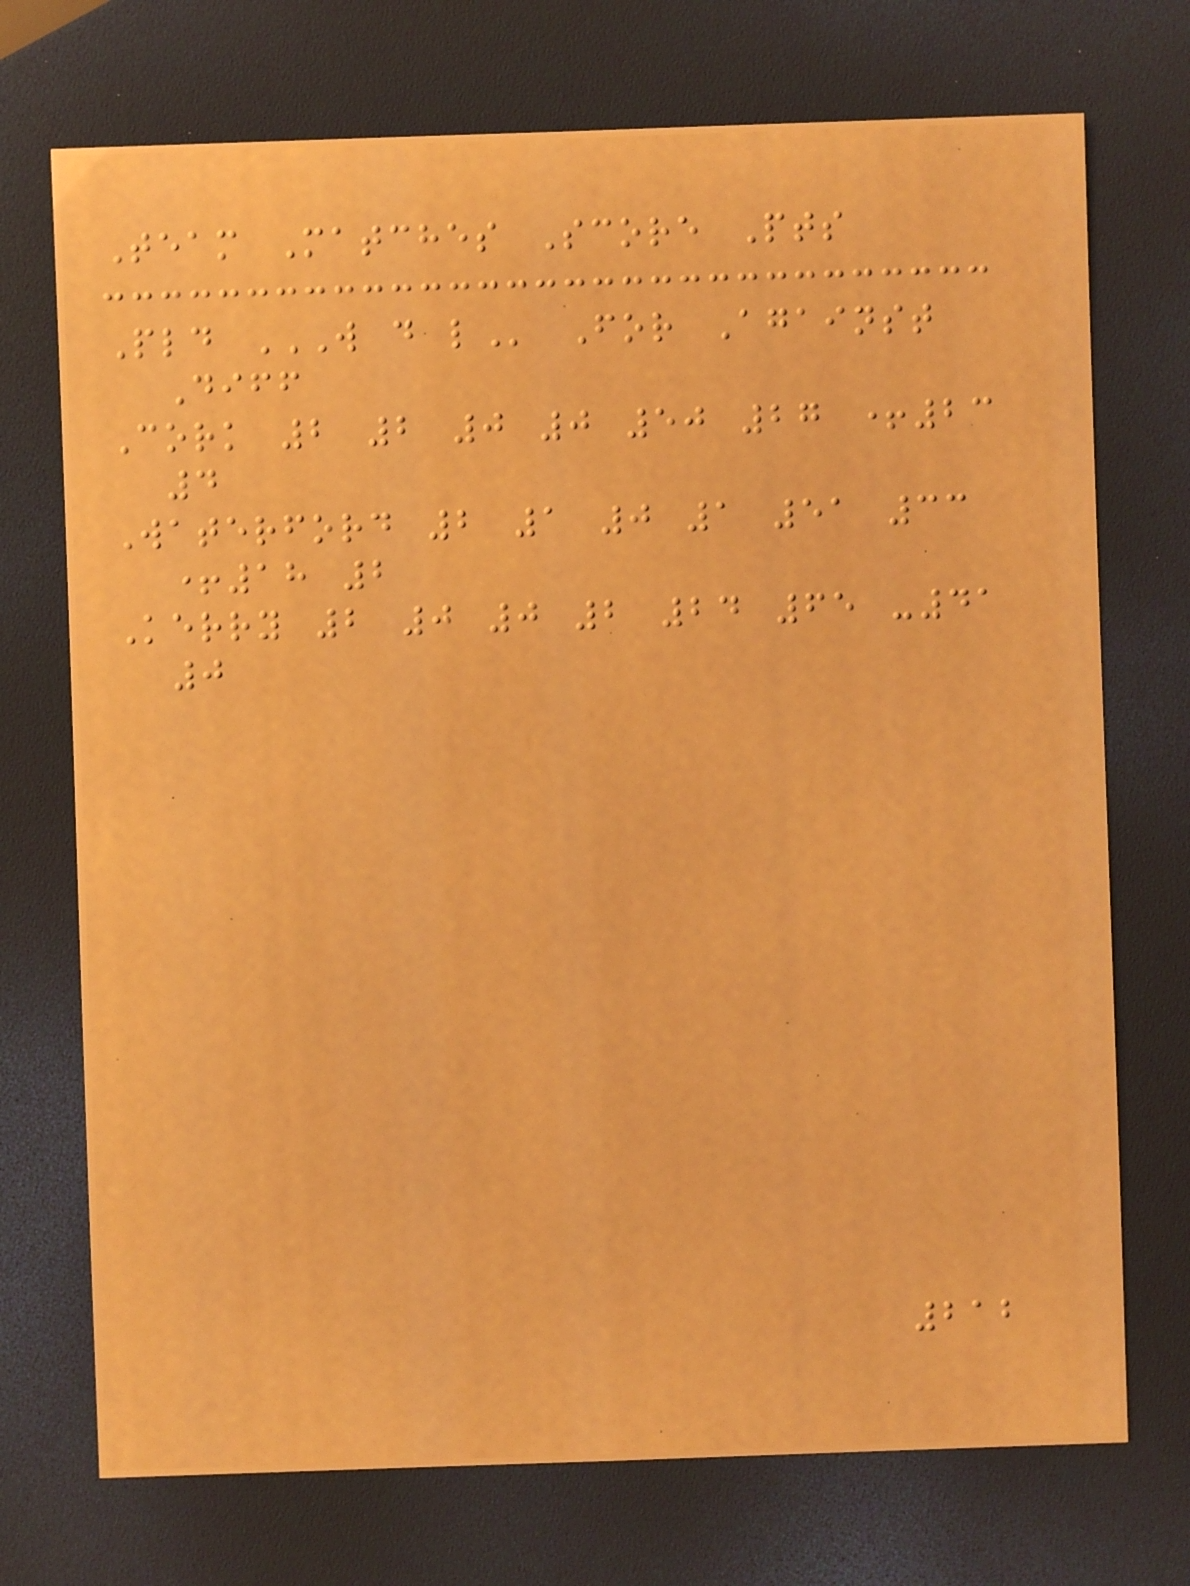Team Matches Score Pts
Pld W D L For Against
Diff
Cork 2 2 0 0 50 27 +23
4
Waterford 2 1 0 1 51 33
+18 2
Kerry 2 0 0 2 24 65 -41
0
212
